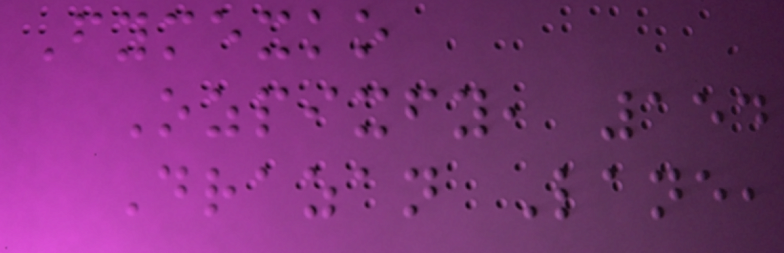Fymexko
Ozpixfy, 154
Drazan Lane,
